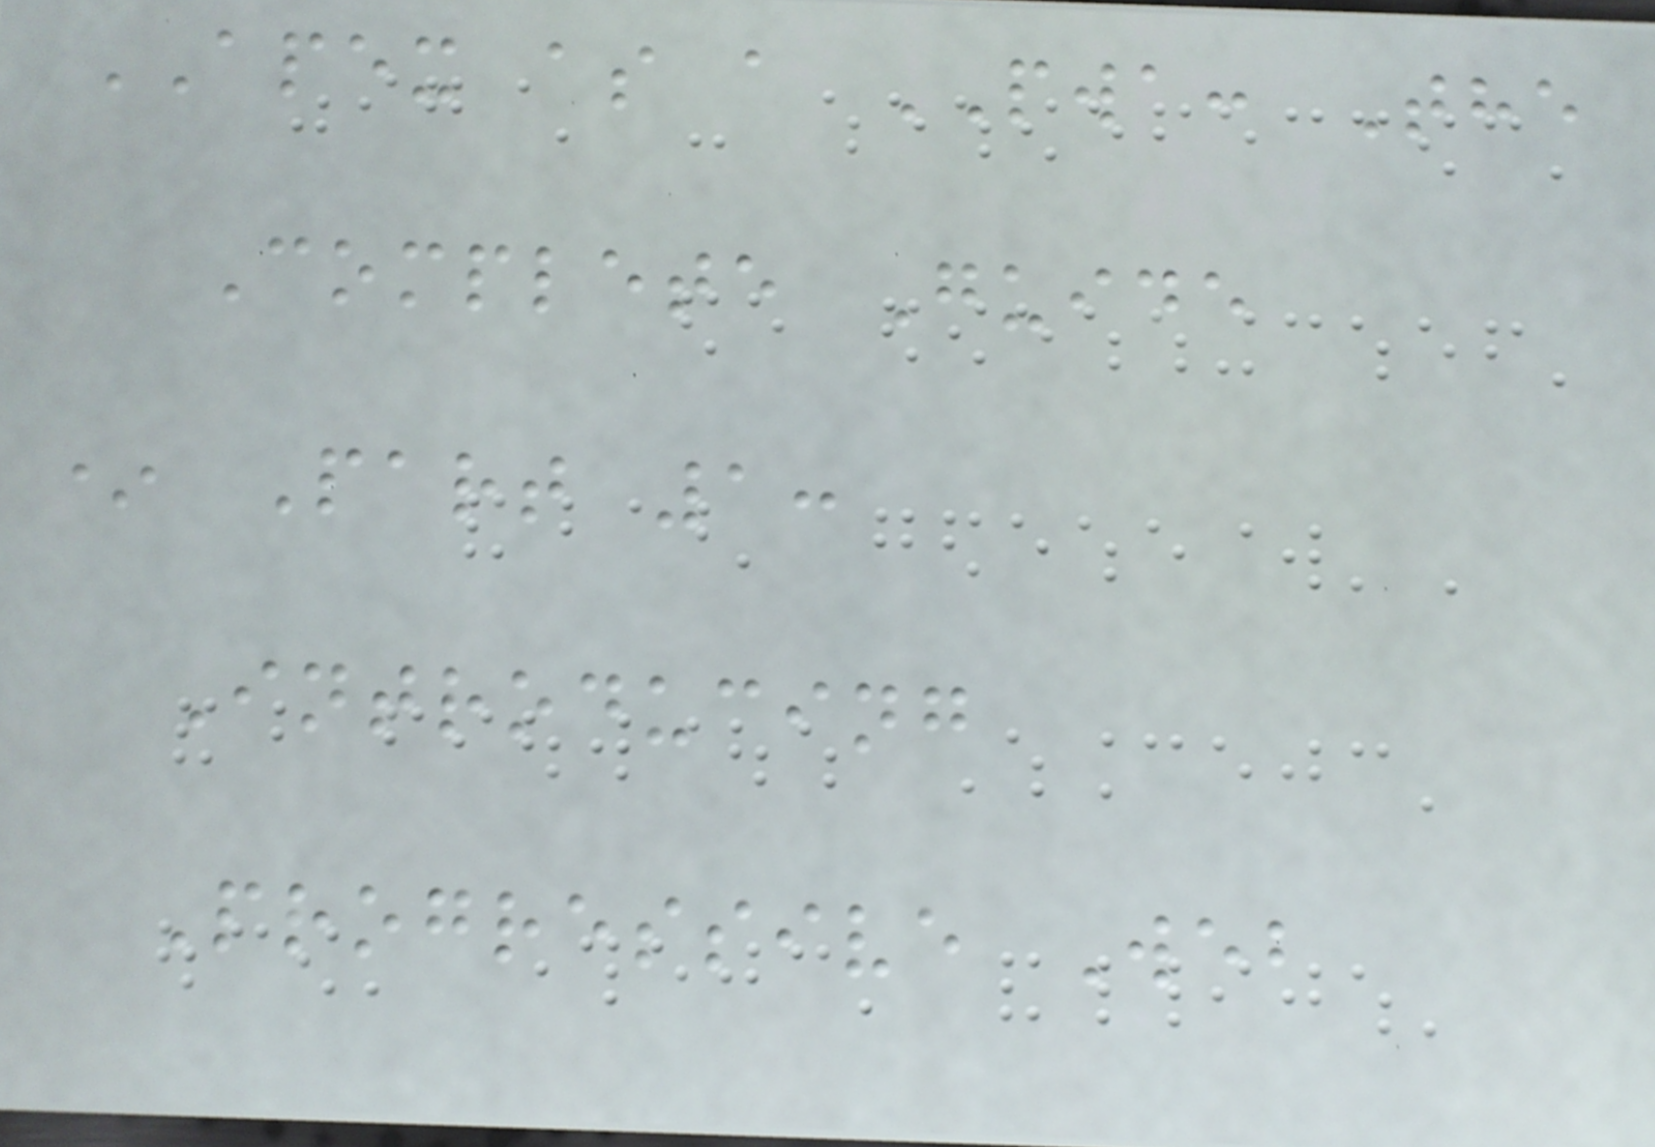APEX as a PWA: The
Complete Guide
* Part 1:
Introducing
Progressive Web
